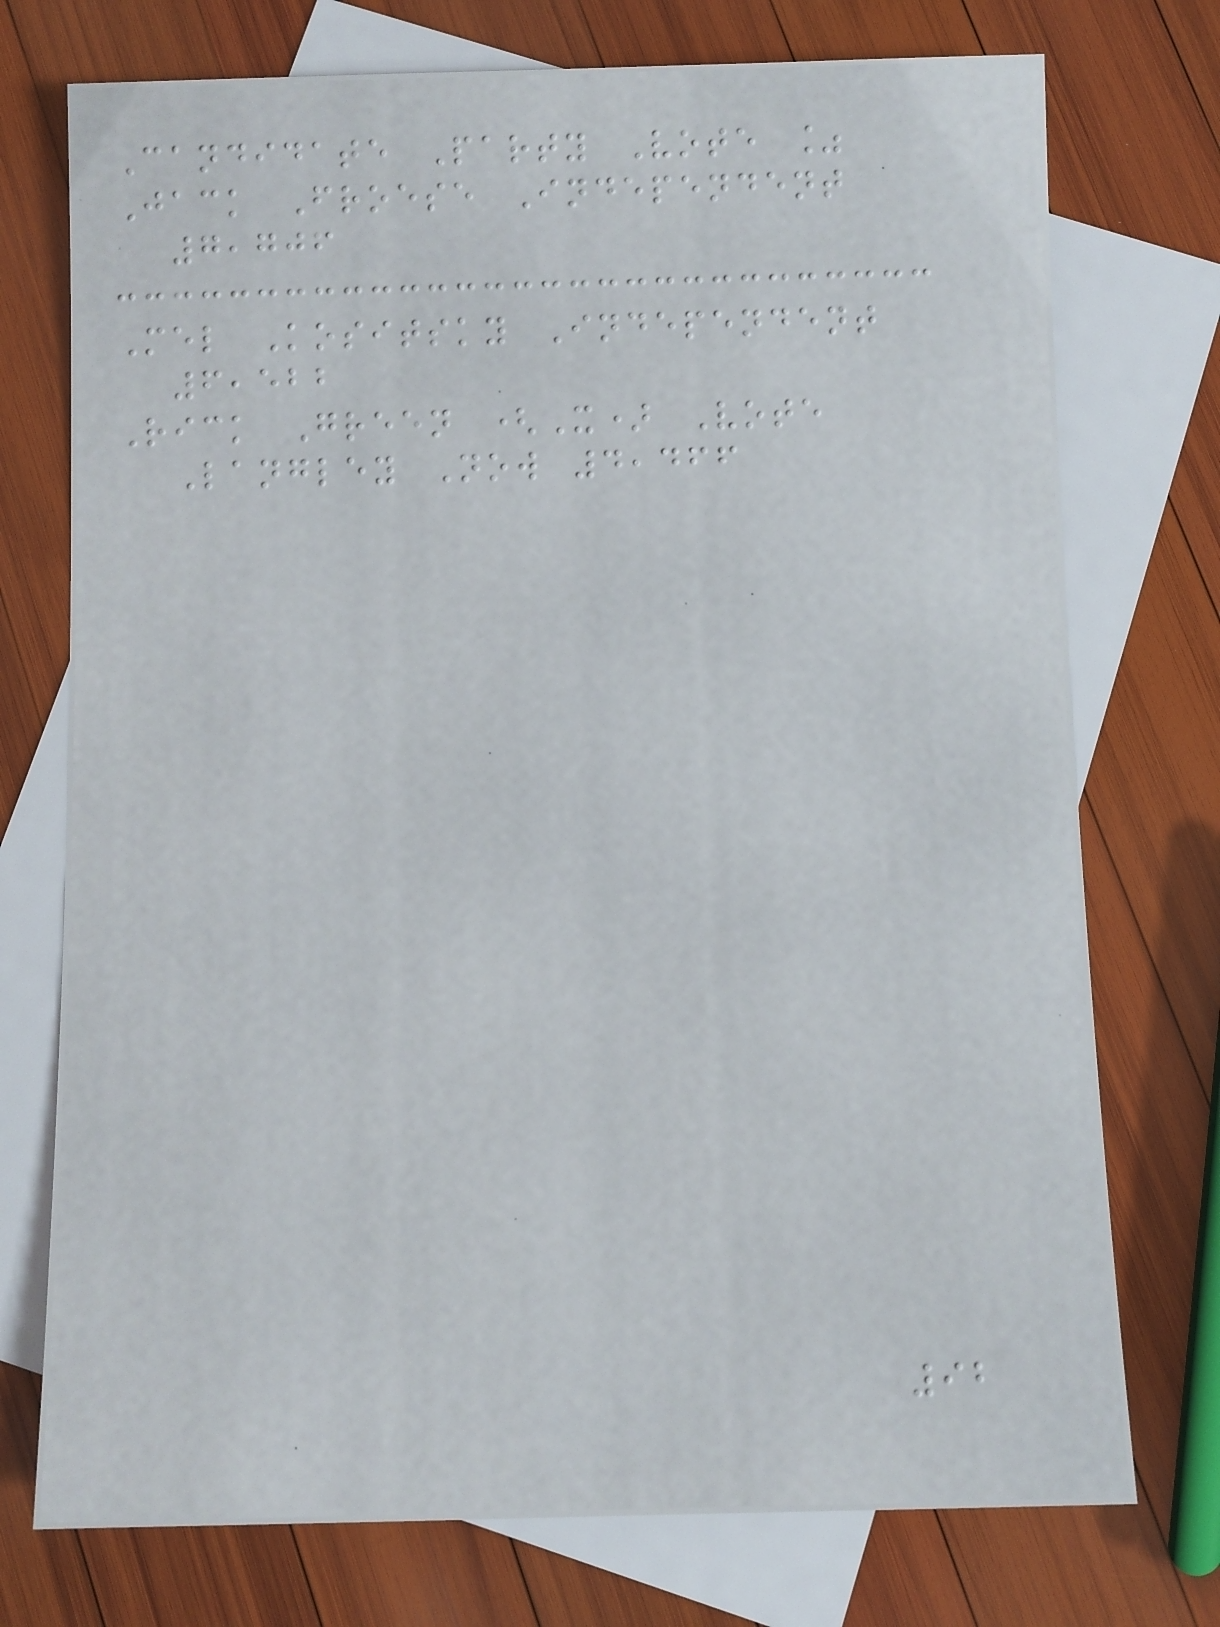Candidate Party Vote %
Jack Froese Independent
7,706
Mel Kositsky Independent
6,522
Rick Green (X) Vote
Langley Now 4,466
92
